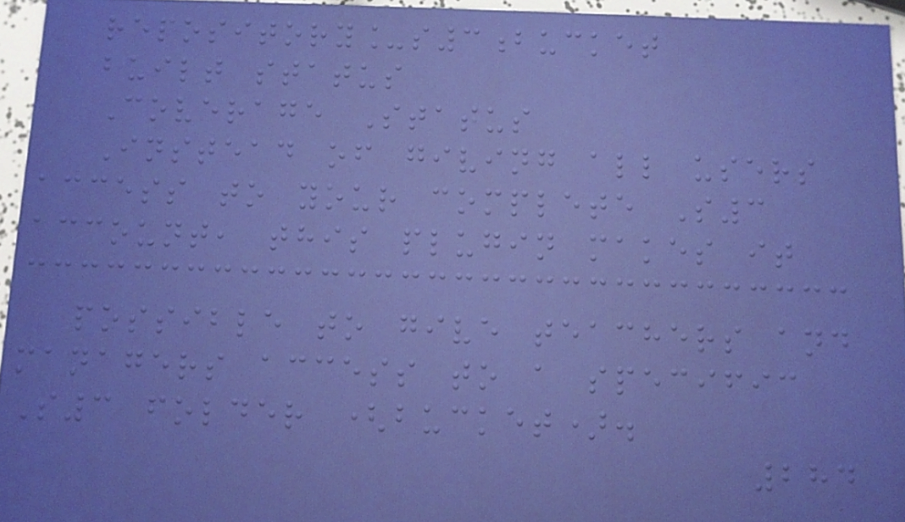repository_s3bucket
built status
Coverage Status
Instead of giving all users
access to your complete S3
account, this plugin makes it
possible to give teachers and
managers access to a specific
S3 folder (bucket).
284
